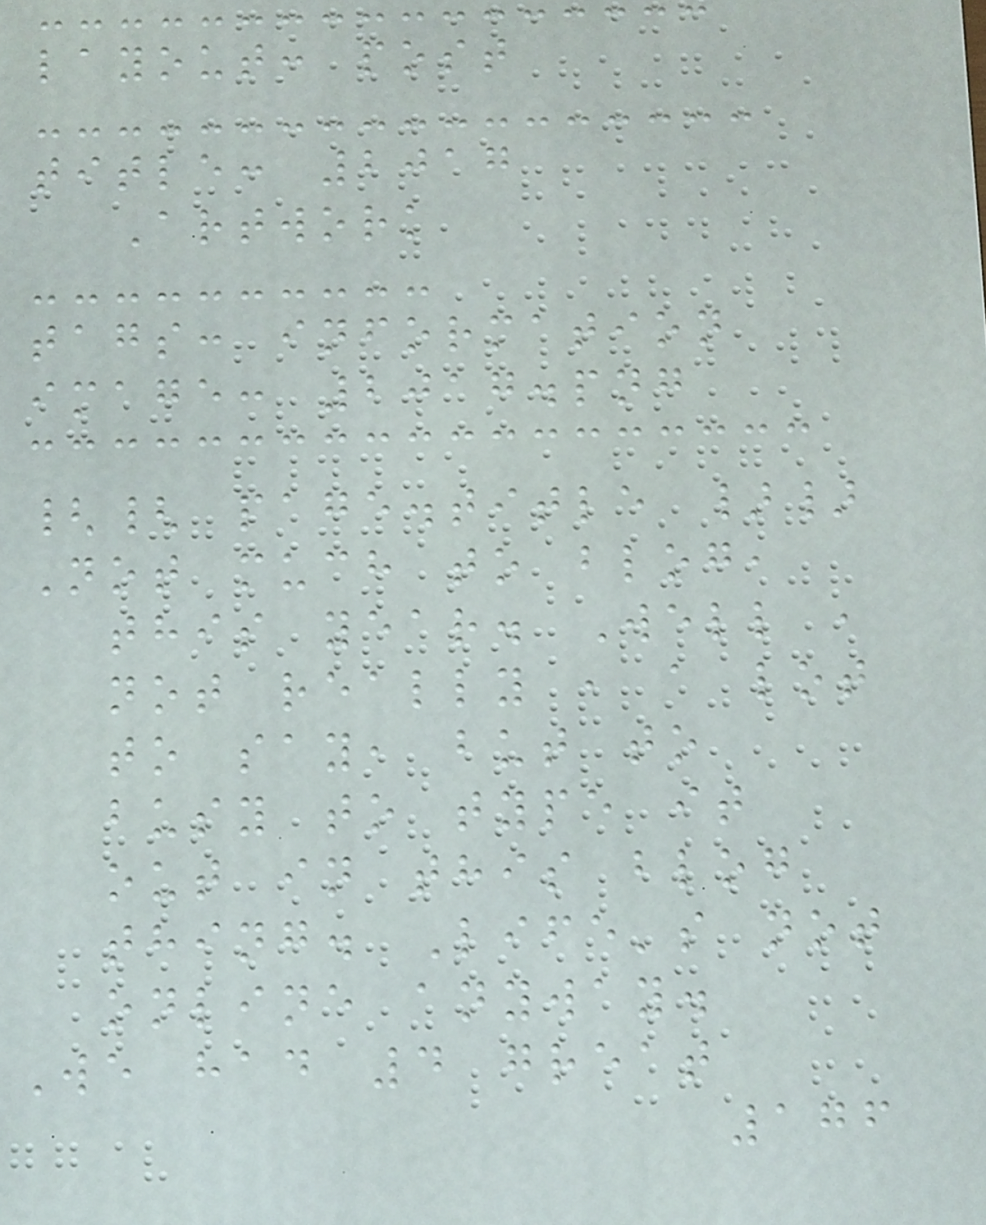layout: post
title: 2017
Artwork
tags: information
image: 2017.png
{{ page.title }}
Not much to blog,
this year. Well ,
not really , a lot
to say, but to
busy to type it
out in this blog
thing. Life's not
online anyway.
We had 4 great
176
